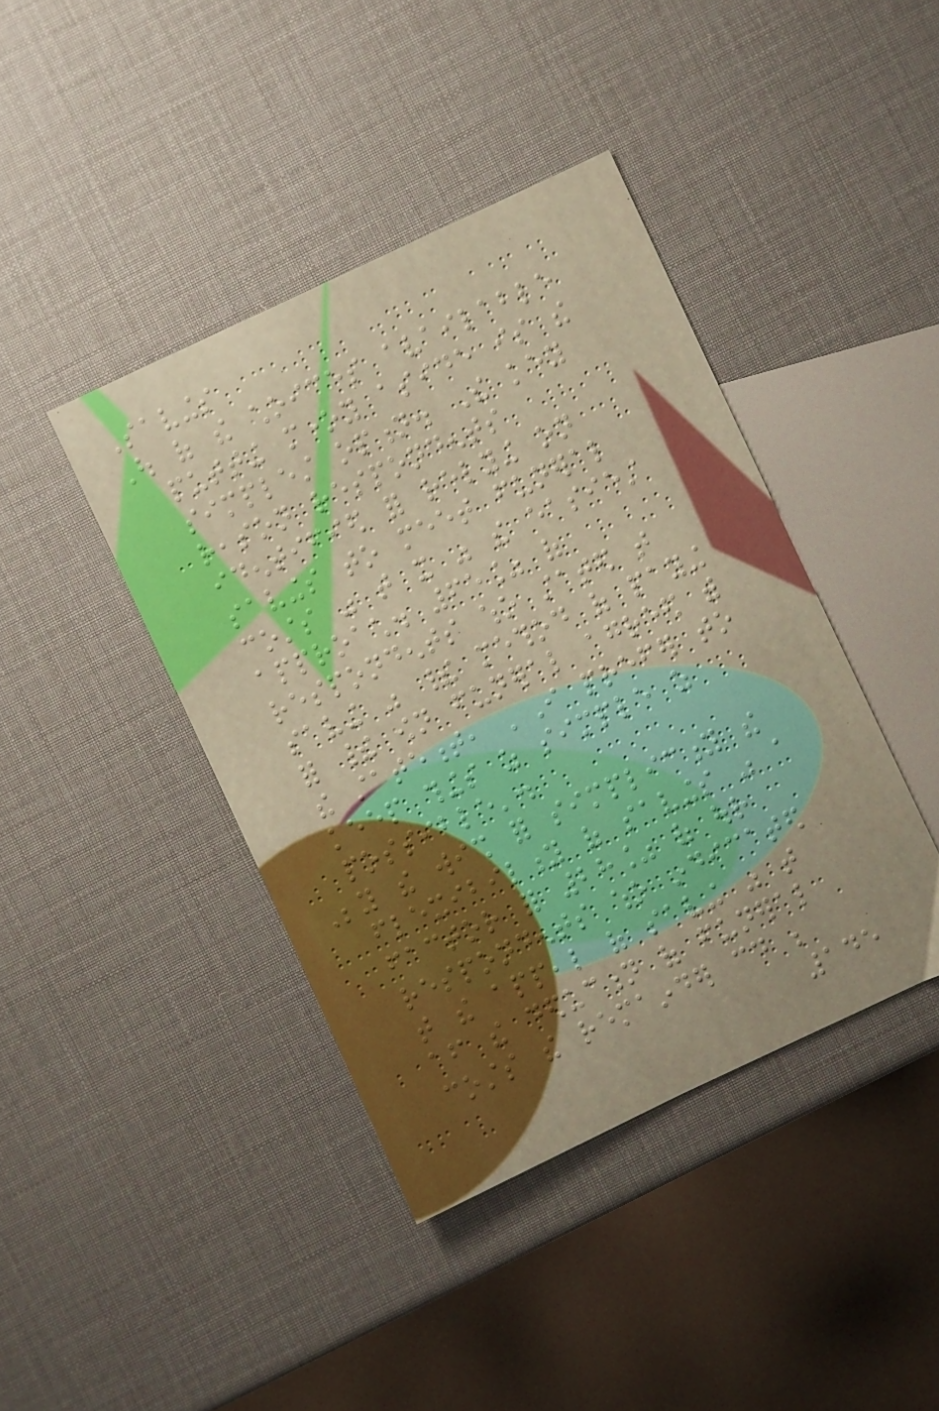Savings
Out of the choices available
putting money aside is the
simplest option. The key
reason respondents
identified for relying on
savings to meet funeral
costs was that it was the easiest
approach. 65% of
respondents who stated that
saving was their method of paying
for their own funeral agreed with
the statement, 'I prefer to
keep things as simple as
possible'.
Beyond the wish for simplicity the
flexibility of savings was a
factor for 28% of our
respondents who indicated
that the appeal of saving was that
after the deduction of funeral
costs the remainder could be
145
